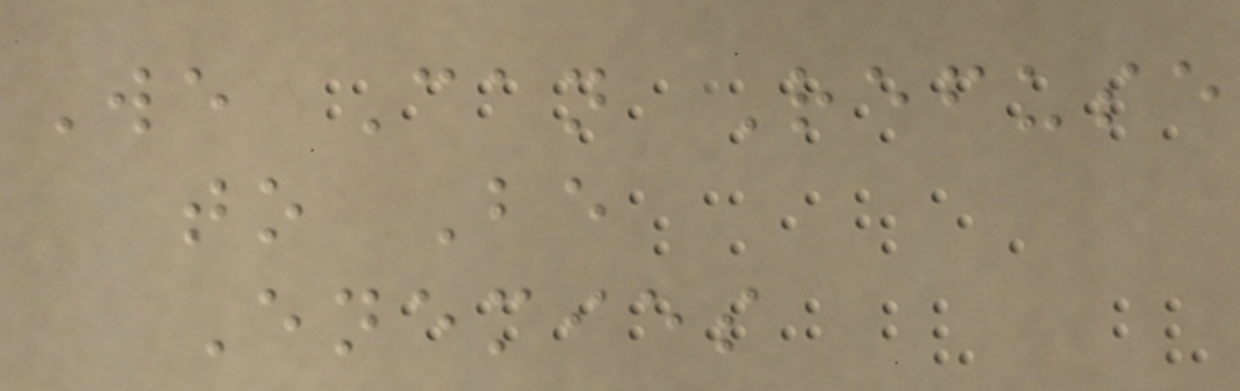We Can Refuse
to Be
Enemies
